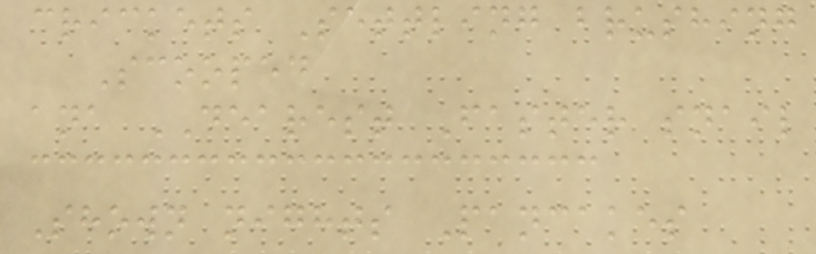crickets Settling brushing
Scooped
ana DEAREST Faster snail
Shown nights Pancakes
